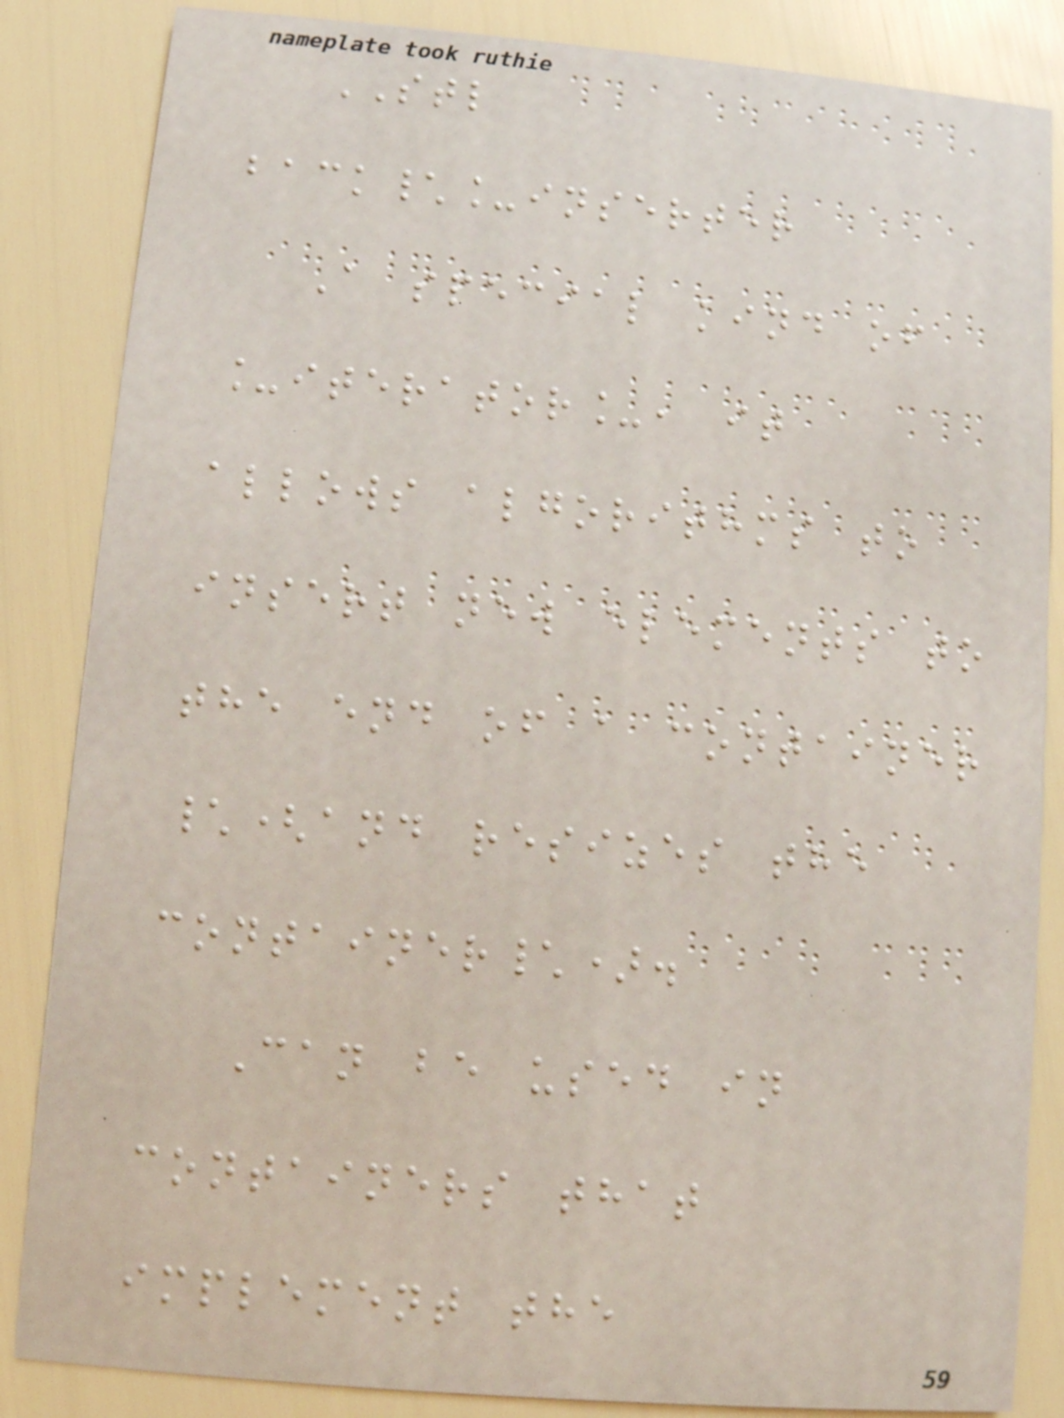STL
back\_inserter
A special kind of
_iterator_, it
allows algorithms to
insert new elements to
the end of a container
\(and resizes the
container\).
Can be used in
containers that
implement the
